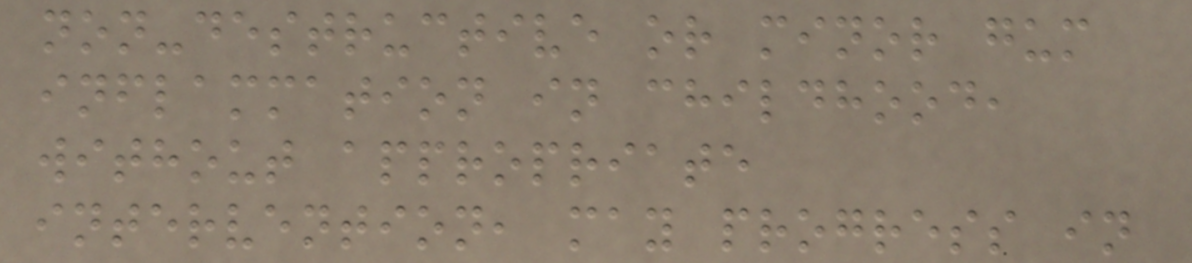non-destructive or minor gum
inflammation in childhood,
without appropriate
intervention, may progress in
